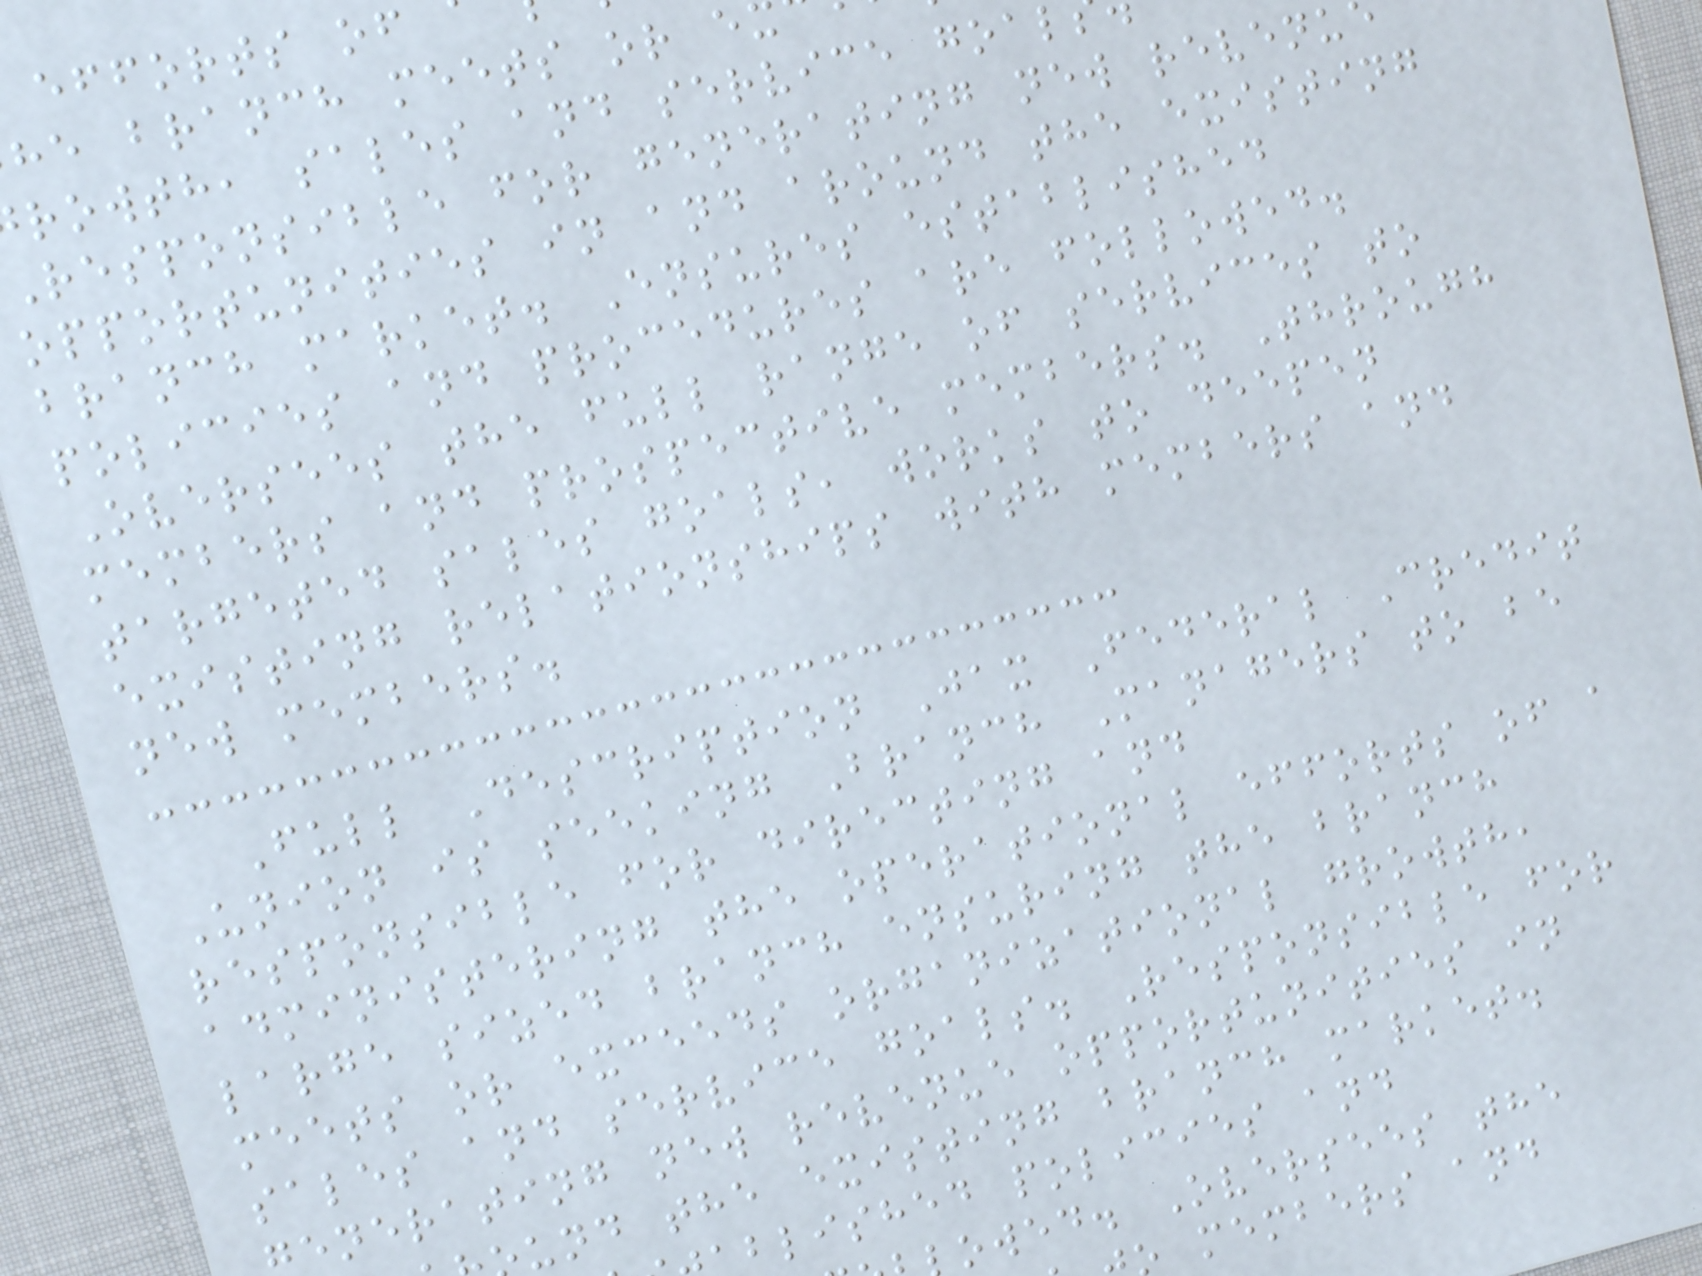efforts of
he branch meets or e
rowth, sales and service goal
Responsible for generating new revenu
opportunities in and around the existing
branch market. Ensures established
policies and procedures are followed.
Oversees the full range of services to
members and prospective members. Through
targeted sales goals, works to deepen
existing relationships with members and
new members.
Full Description Jax Federal Credit
Union is seeking Branch Managers to be
responsible for directing and
administering the operational efforts of a
large sized branch ensuring the branch
meets or exceeds organizational growth,
sales and service goals. Responsible for
enerating new revenue opportunities in
und the existing branch market.
blished policies and
owed. Oversees the
members and
